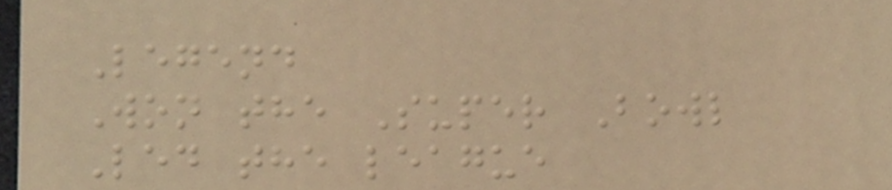Legend
Won the Super Bowl
Led the league
